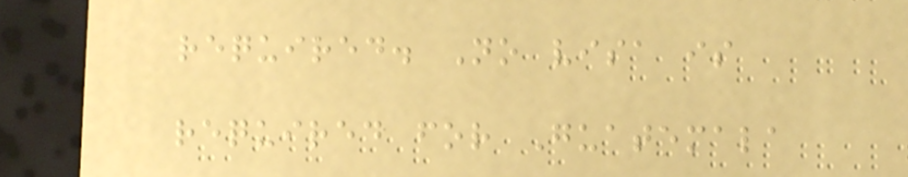required. No visa is
required for Guatemala
